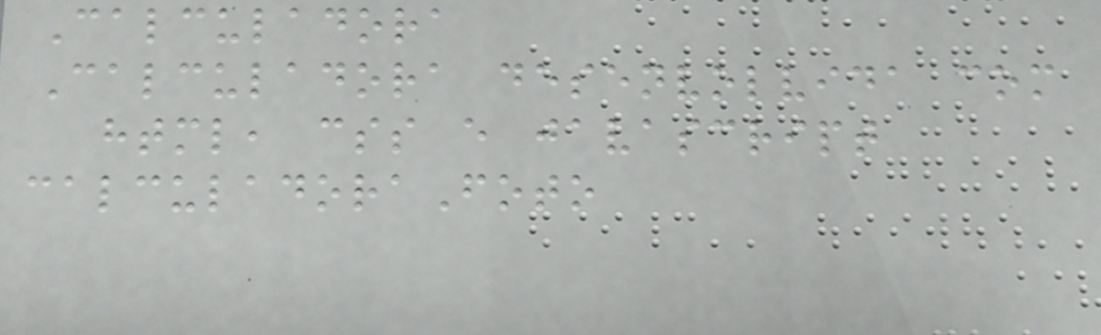Calculadora
Calculadora desenvolvida com
html, css e javascript
calculadoraFoto
